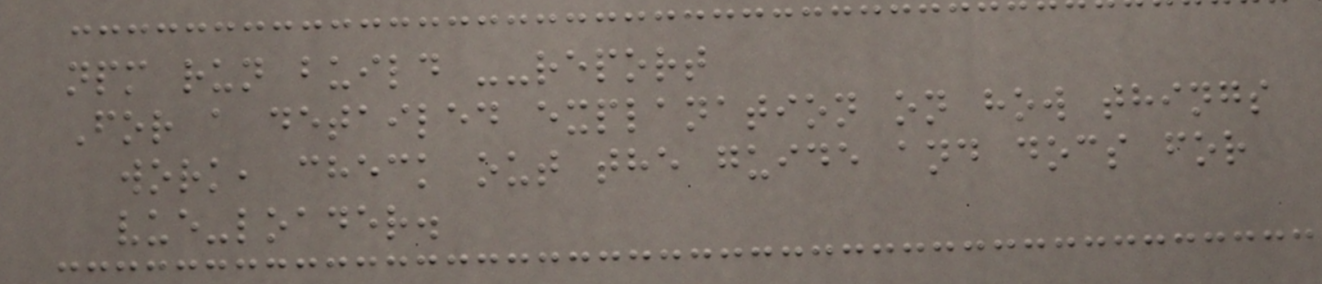npm run build --report
For a detailed explanation on how things
work, check out the guide and docs for
vue-loader.
